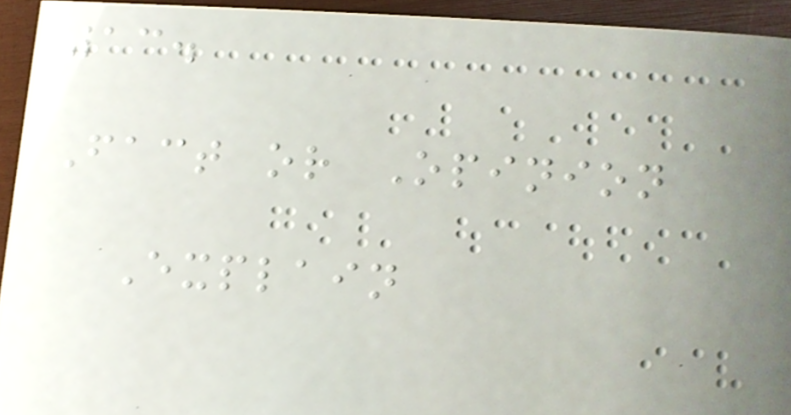13.
Fact or Opinion
Explain
